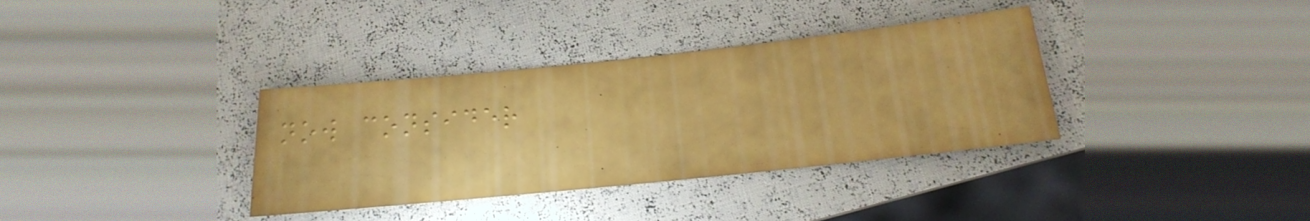now consider
